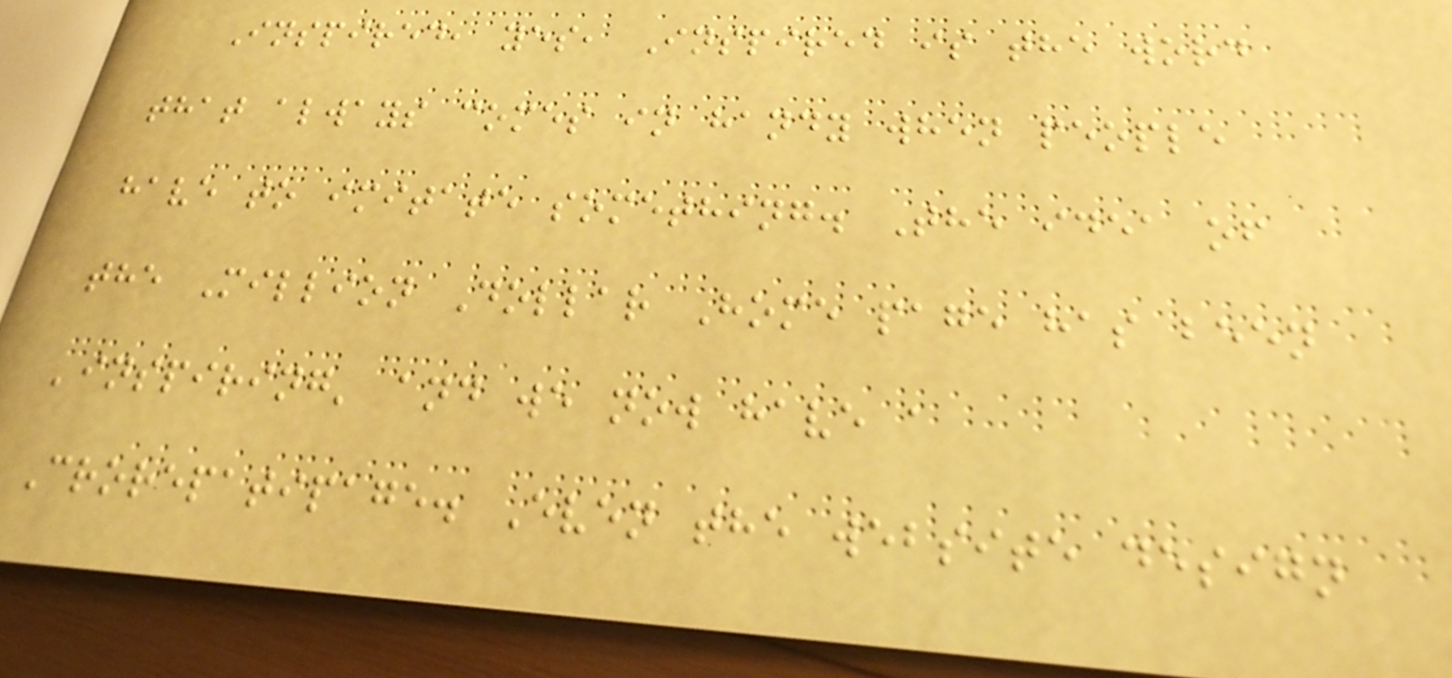Inspired, yes, Inspired is the word
that always comes in handy when people
have to imitate something. The idea of
the Million Dollar Home page has been
'inspiring' and we now have a
Crorepatipage. Even the website design
